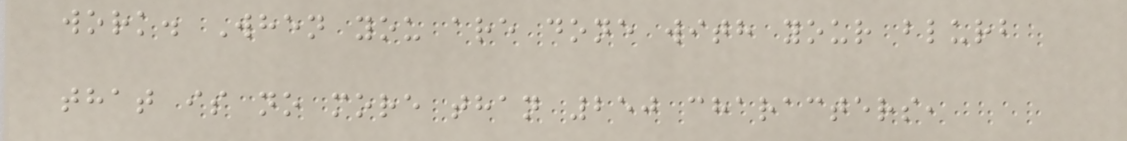work. When you are done with your blurb
that is no more than 250 characters,
